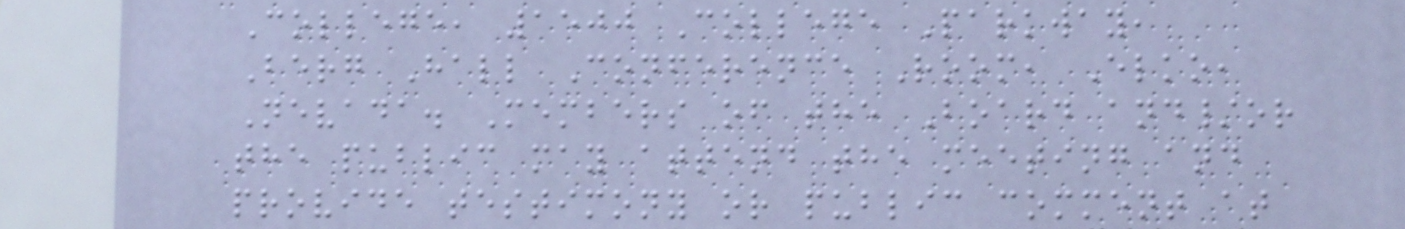College, 1500 College Parkway,
Berg Hall Conference Room, Elko,
Nevada. Members of the Board and/or
the public may attend the meeting and
provide testimony or public comment at
